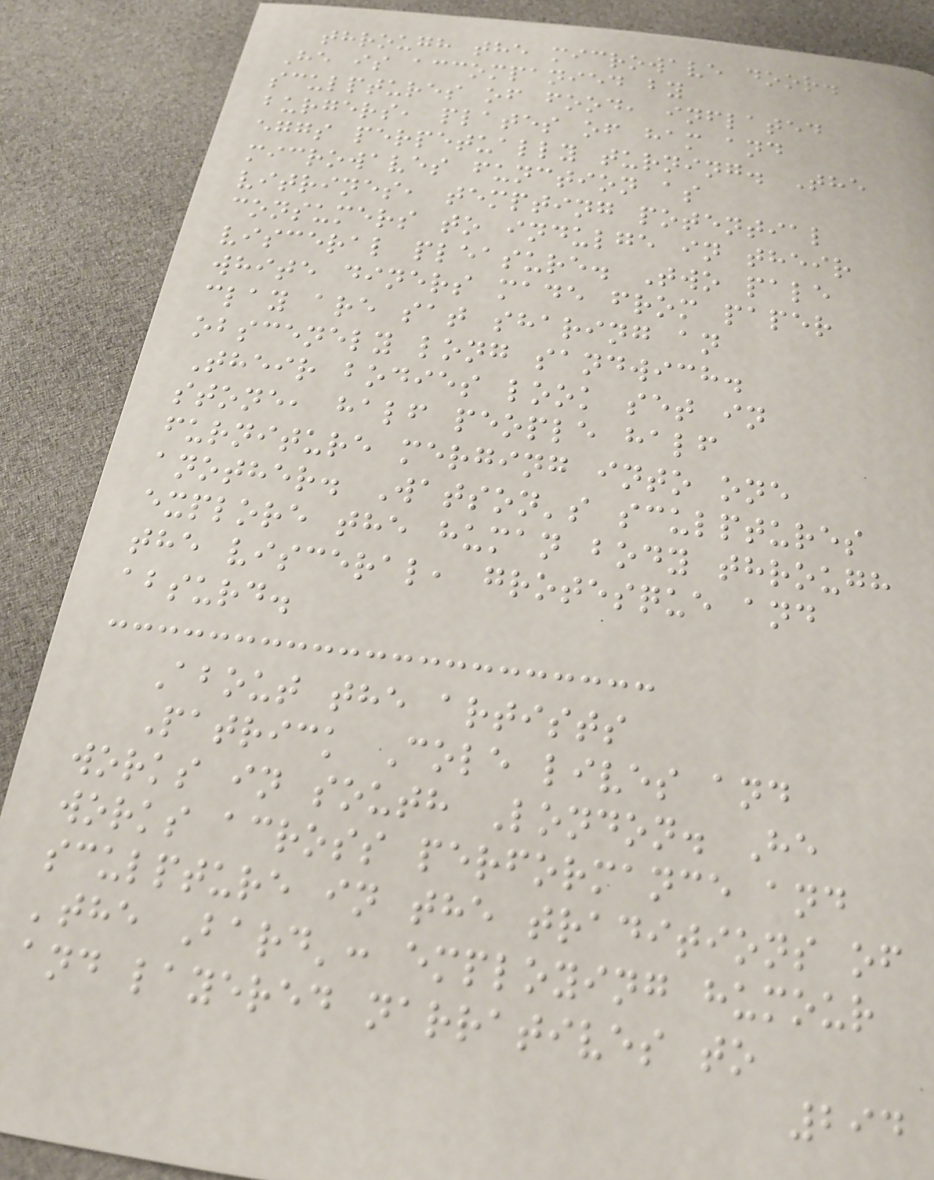through the microwave door.
He is accompanied by
sculptures of food, inflated
burgers, plates of ham and
eggs perpetually turning. The
microwaves function as
vitrines, tempting potential
consumers to indulge in their
visceral pleasure. Two pale
white diners made from paper
clay are sat sharing an
obscenely long sandwich.
Their bodies look set in
stone, half people half
furniture merging into one
another. Watson's sculptures
explore the human body through
the visceral, grotesque and
absurd.
About the artists
Patrick Cole lives and
works in south London. He
works across performance and
sculpture in the traditions of
'the Bard': employing humour
and layered narratives to
294
